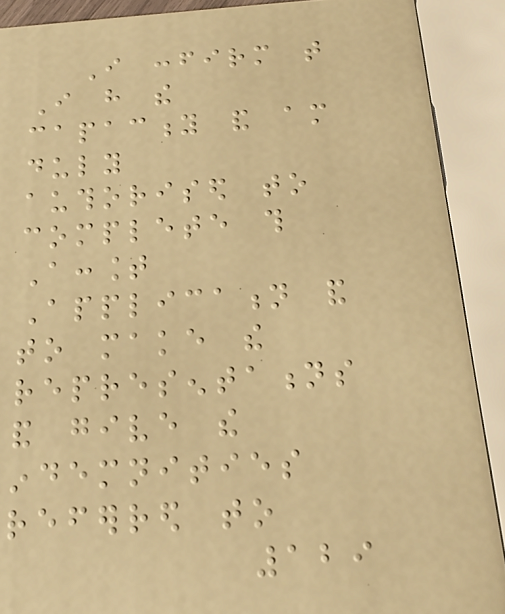I confirm that
I have the
capacity and am
duly
authorised to
complete this
Account
Application and
to make the
representations
and give the
indemnities
referred to
129
